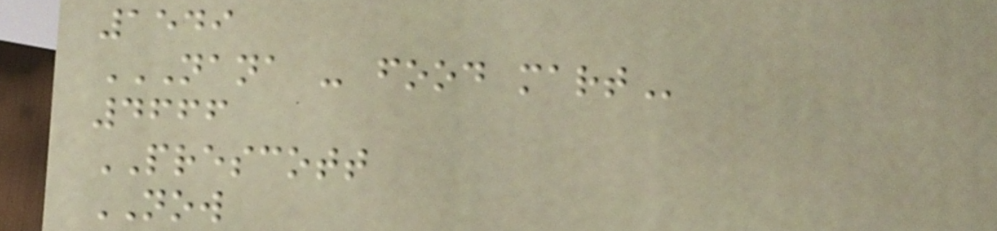1549
NANA - FOOD MART
4666
PRESCOTT
NOW
